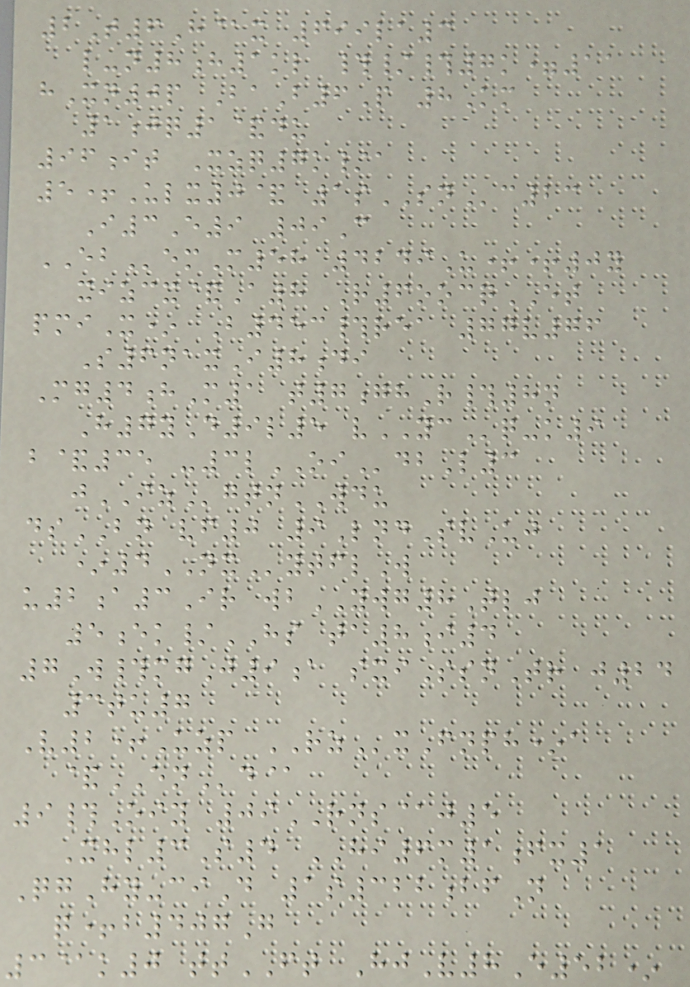2T6H@x 699la3
l-n8h1kl #/#7k=11
hXn0p BaB6P 8Km
1jq1&du
96it Xzq7k/a
5+Ulx0& 1sSNc23
I3E9 09C
EBemM58 4249U++0y
xizcx&A8 R6oocqET
pmiX* B453#rea 77v76
S6naxI8di
Mg4hM1 t7ghR#8n
H7yD9l5 vYCq-k9
b&35 -3lOIdbL3
jIZgtnWDU
dsBN vf0 9LndSvUj
*4NXytflW
u2a3Ir wbYWG8Tlj
5ek/HS ta8i4
7W#mgJ9a sxiSsnTr j24
3tu7
V2+Uzp RZxFnph*a
&ENd@
9#Oiy 09RNS@j5
Xhl3S4 HI6m1fx1
QgHy-ciD 1s322bfN
q+b407G
3@k0 ttFT HjV8E52*
